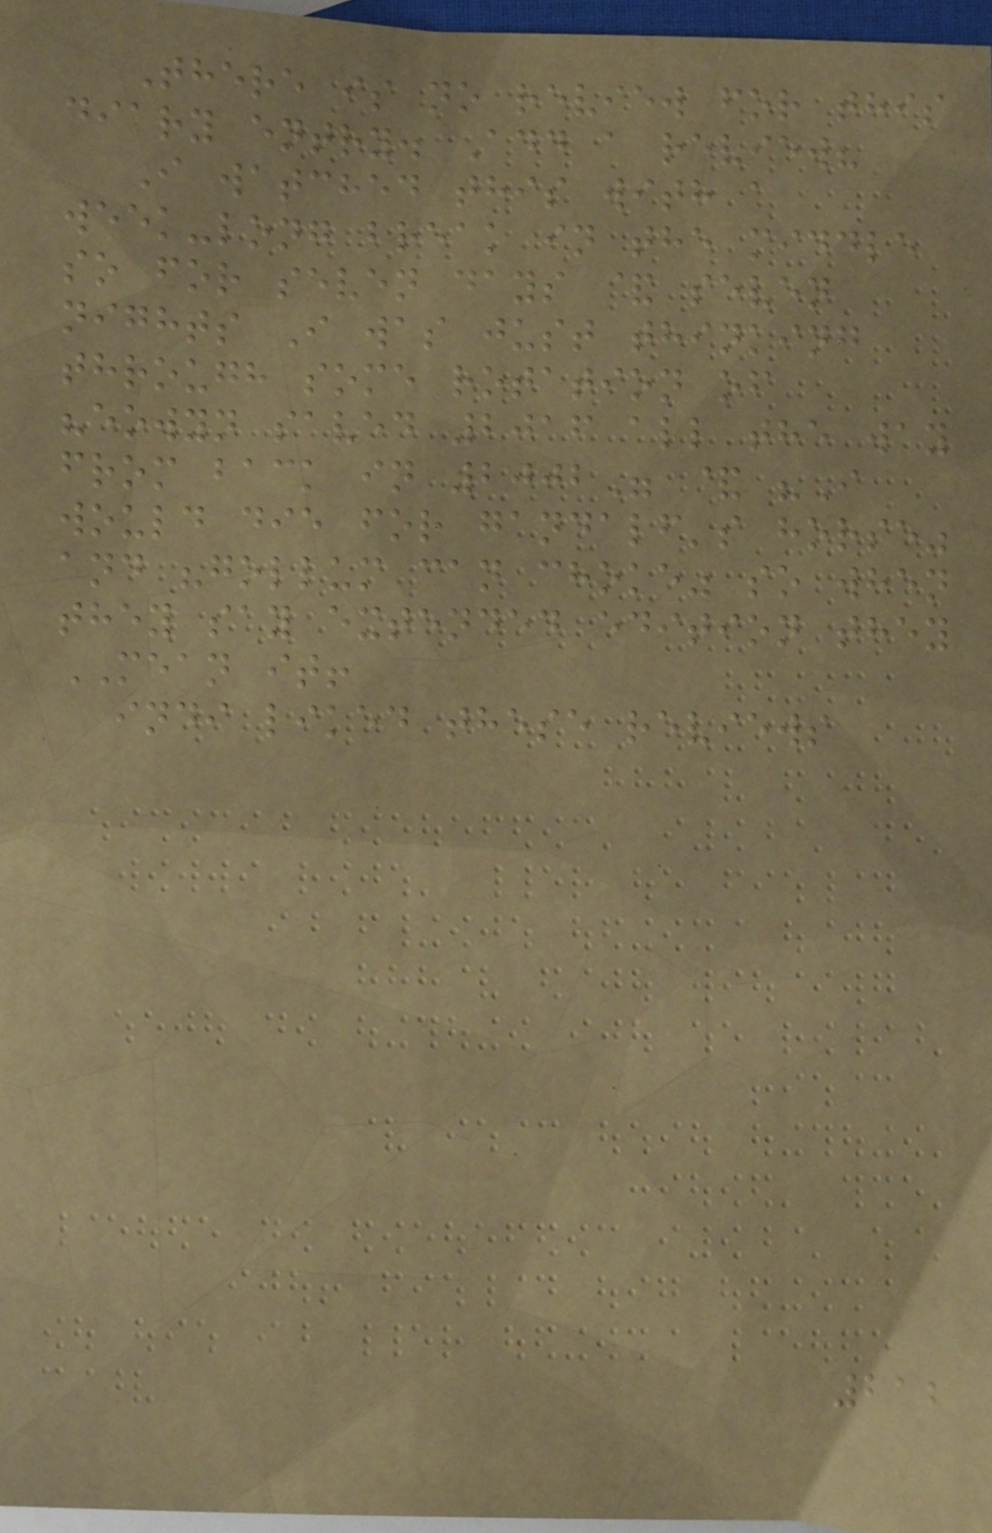There is no review for this
diary entry. Add a review?
I watched this with a
week-long break in the middle
so for seven days & seven
nights I was just thinking
through some rotation of
"eowyn saved 2016 all the way
from back in 2002" & "I
would die for gandalf's horse"
and "gollum can choke" so when
they say extended edition they
MEAN it!
indi liked these reviews
212
